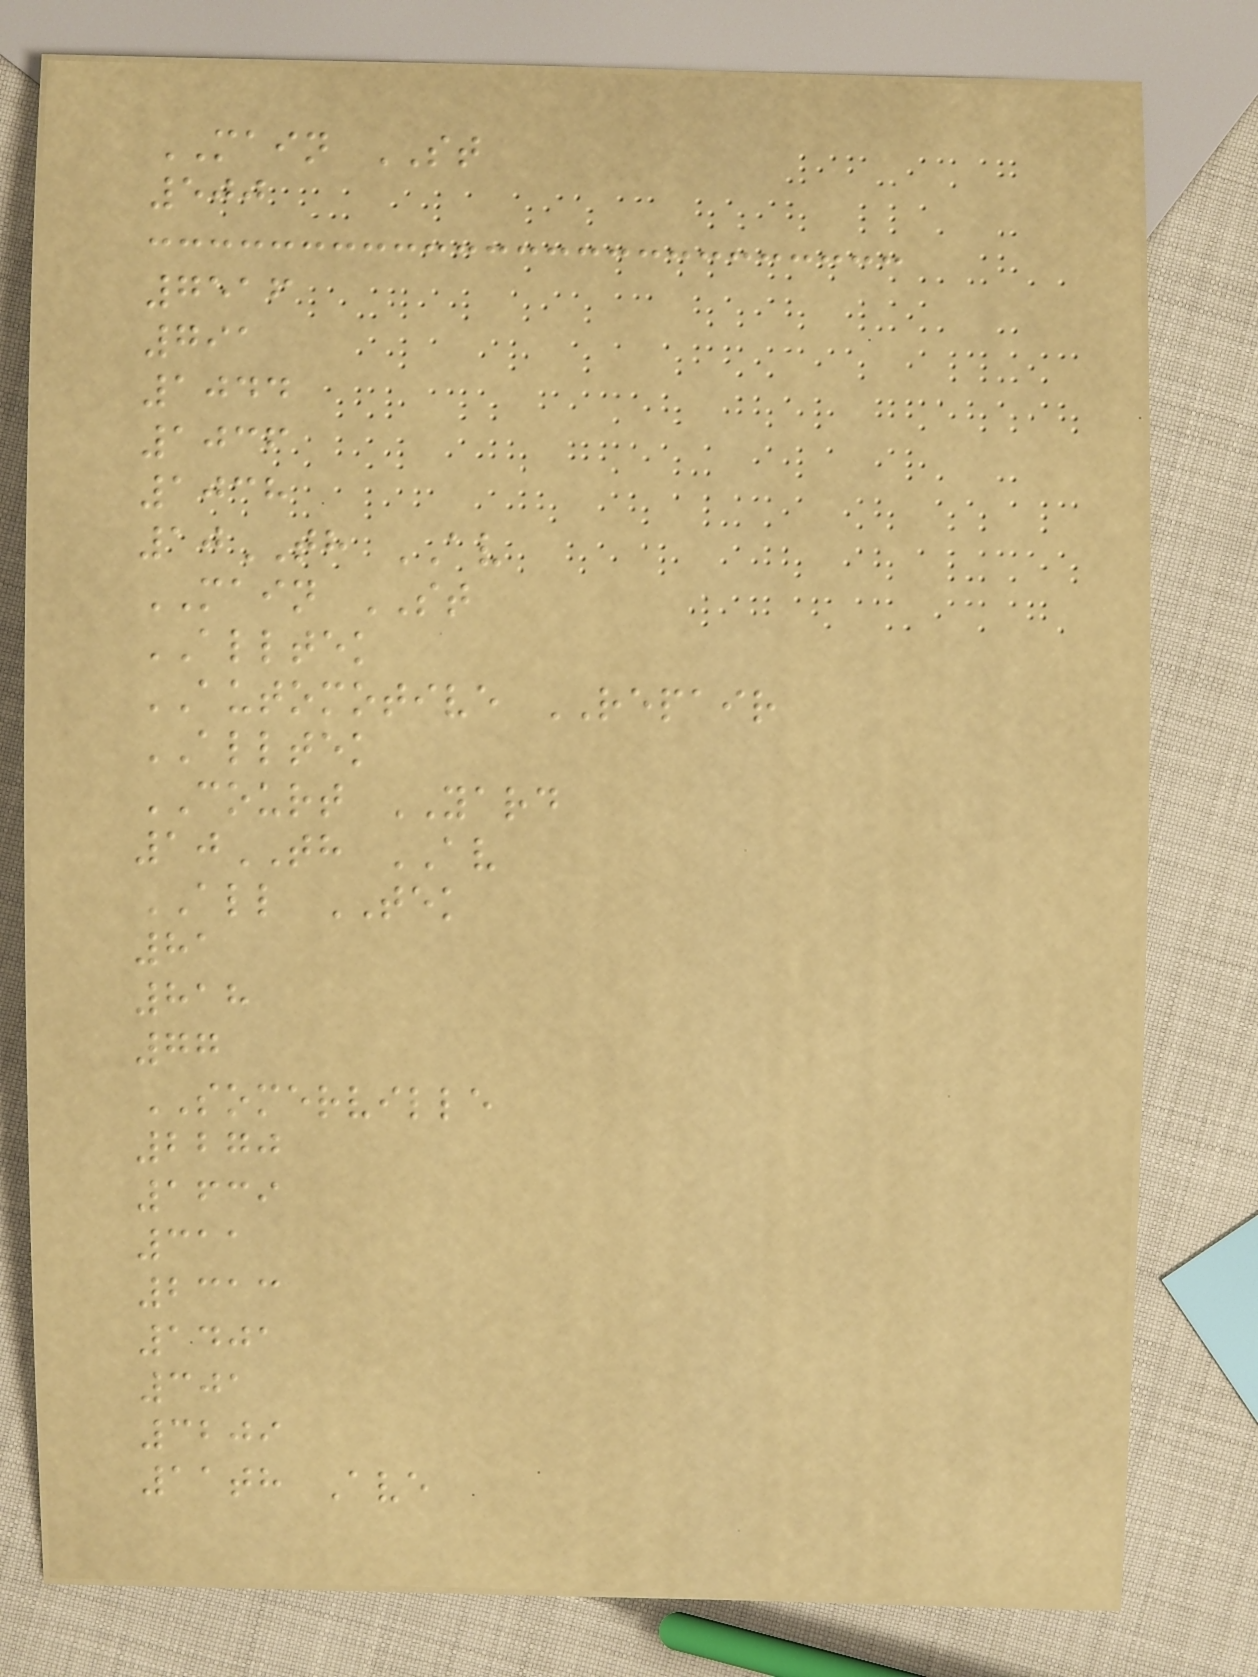MAIN ST
500
7516
791
1044
1036
1038
10TH AV
MAIN ST
ALLTEK
AUTOMOTIVE REPAIR
ALLTEK
COURT YARD
10TH AV
ALL TEK
81
818
77
SOMERVILLE
2270
1639
311
2313
1401
301
3209
11th Ave
